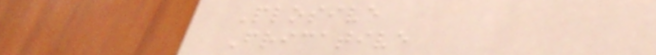Plosive
Fricative
